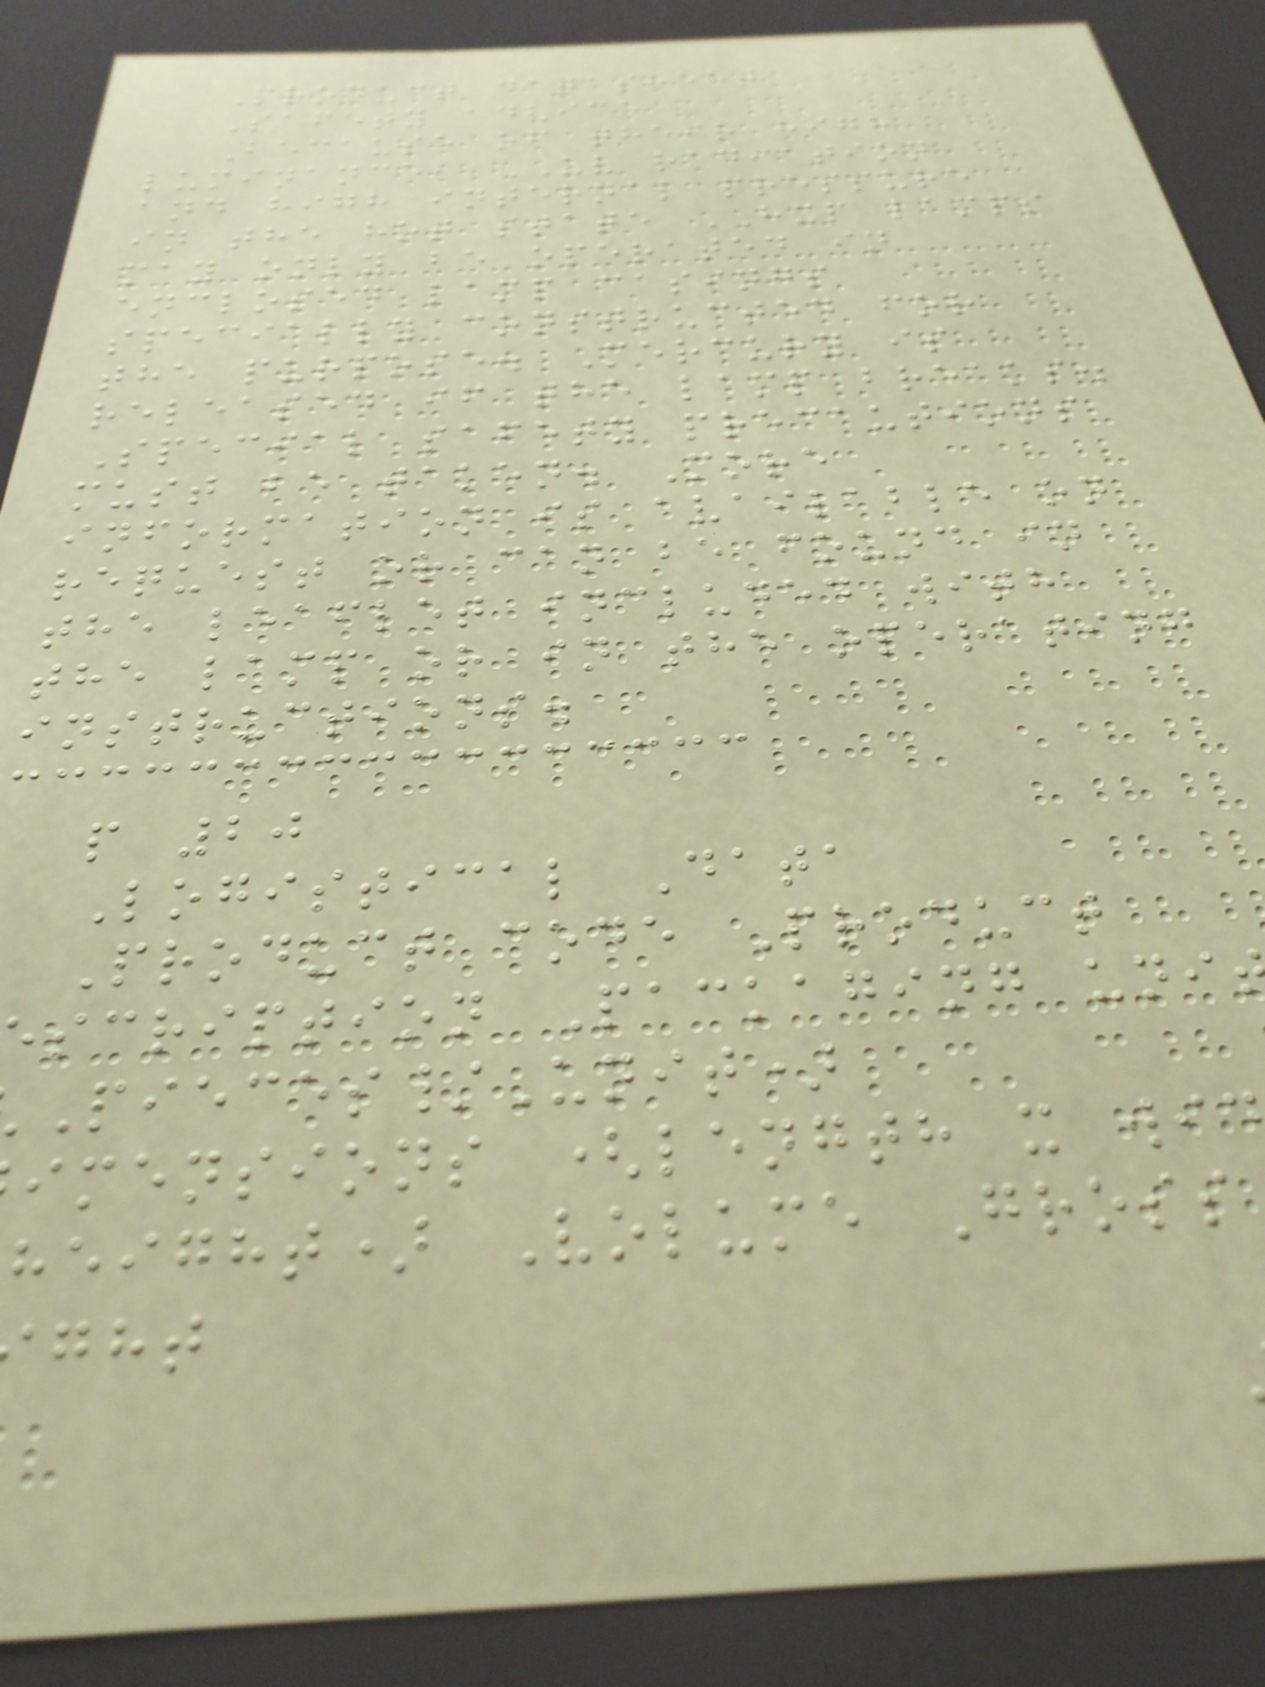Product datasheet
Safety advice
Because of their high
luminance, UV radiation
and high internal pressure
in the hot state HXP lamps
may only be operated in
enclosed lamp casings
specially constructed for
the purpose. Mercury is
released if the lamp breaks.
Special safety precautions
must be taken. More
information is available on
request or can be found in
the leaflet included with
the lamp or in the operating
instructions.
p 20
Logistical Data
Product code Product
scription Packaging uni
Pieces/Unit)
imensions (length x wi
height) Volume Gross
